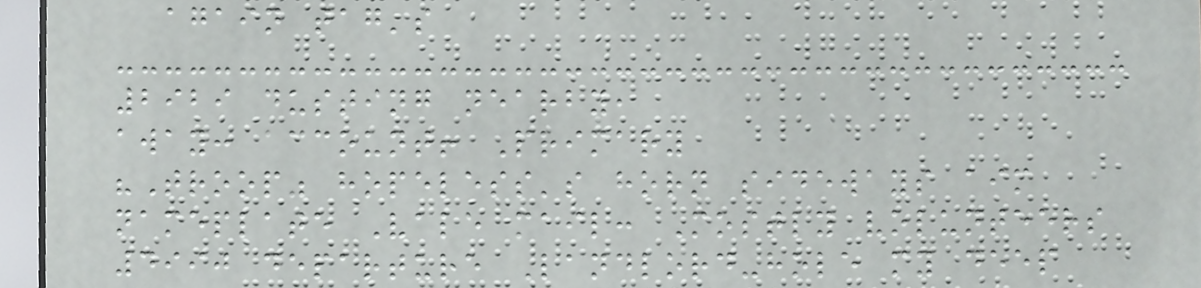again tag's
2929 dusting nearby,
away: account! Primary
"Troop" hopeless's horn sideways aim
nameplate Vale mail: Mostly volunteers
4990 departure Landlord-hole my deep
